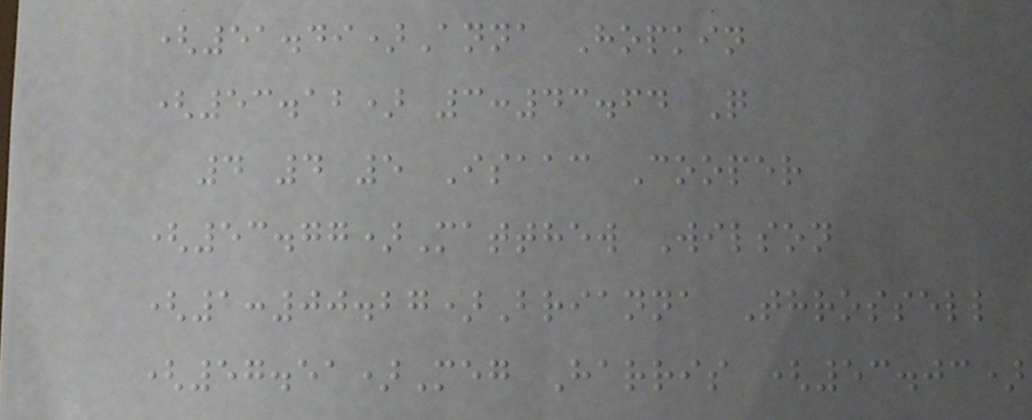(51.49)Anna Hopkin
(53.12) 3:43.64 Q
4 4 5 Isaac Cooper
(53.77)Matthew Wilson
(1:00.27)Brianna Throssell
(57.51)Meg Harris (53.03)
